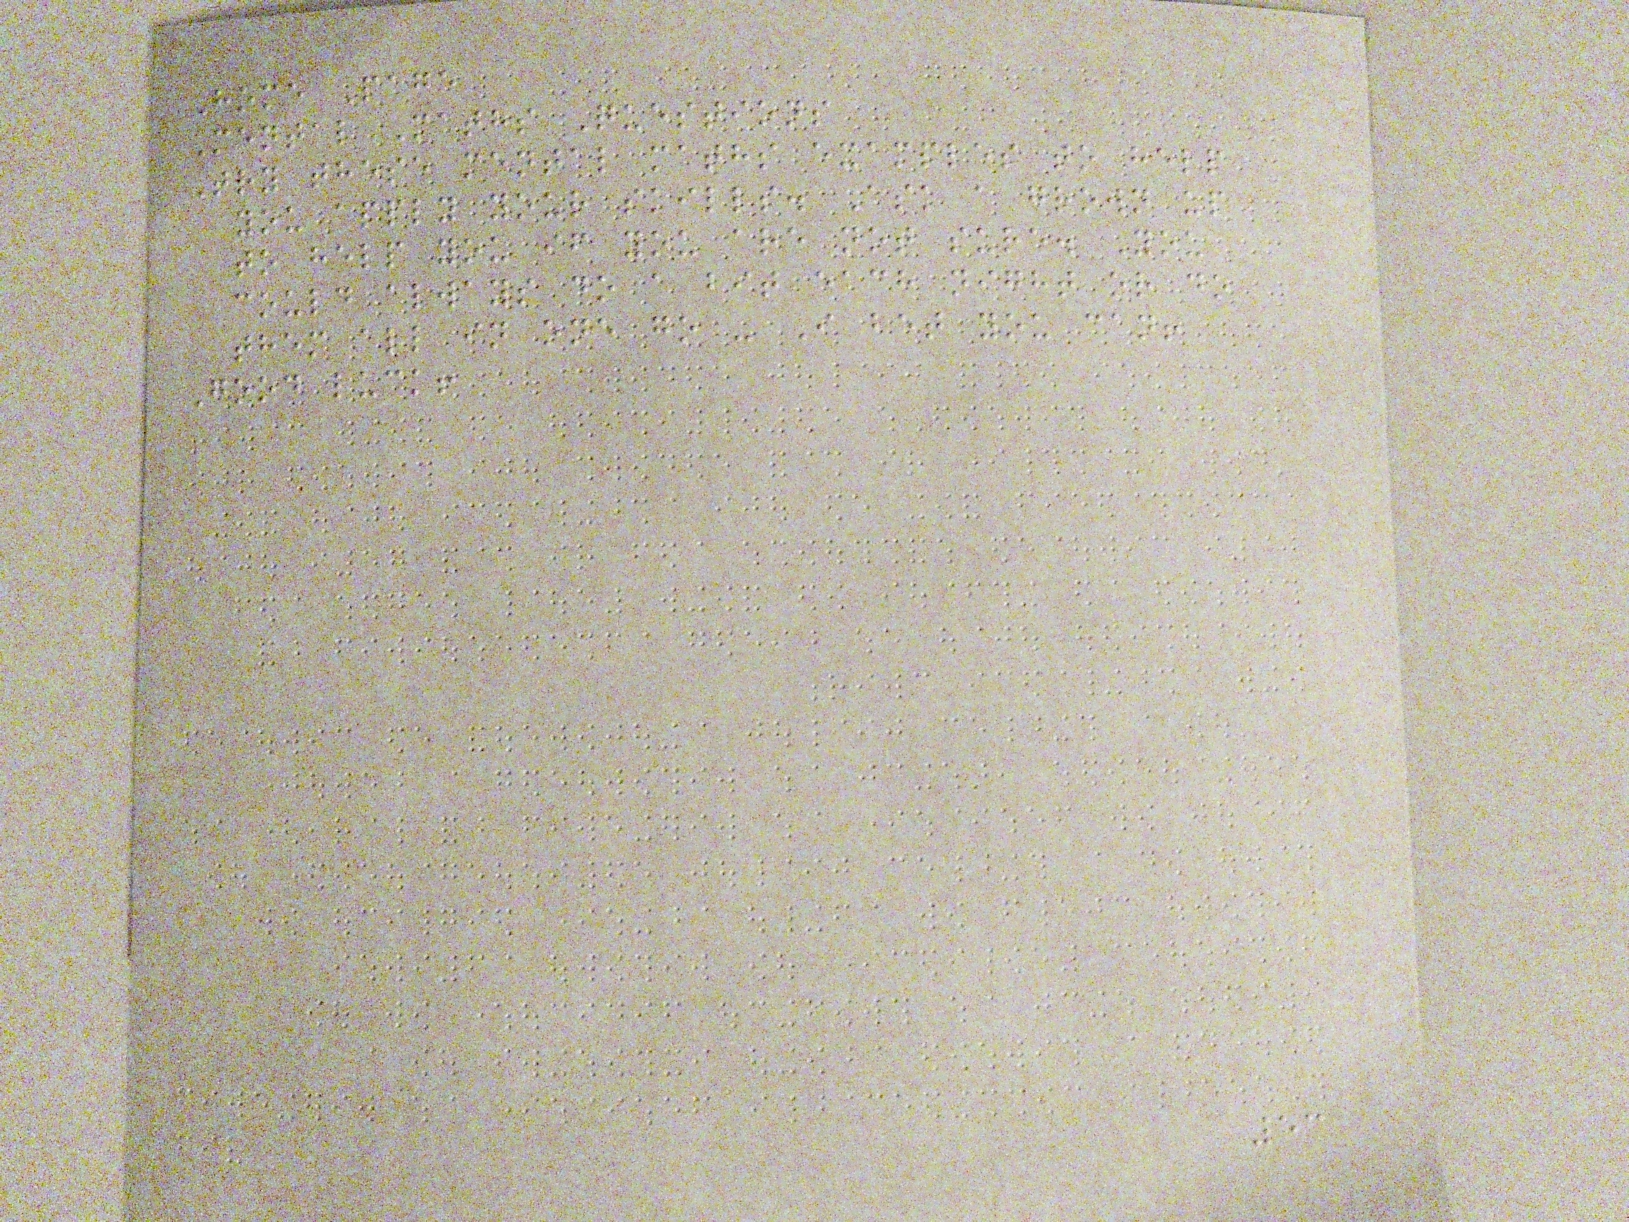Home Page
Mental Maths Questions
Try these mental maths examples to help
you apply your skills. Ask a grown up
to help you if you are not sure. You
could always do a bit each night or do
them all in one go - I bet you can!
Good luck!
53
